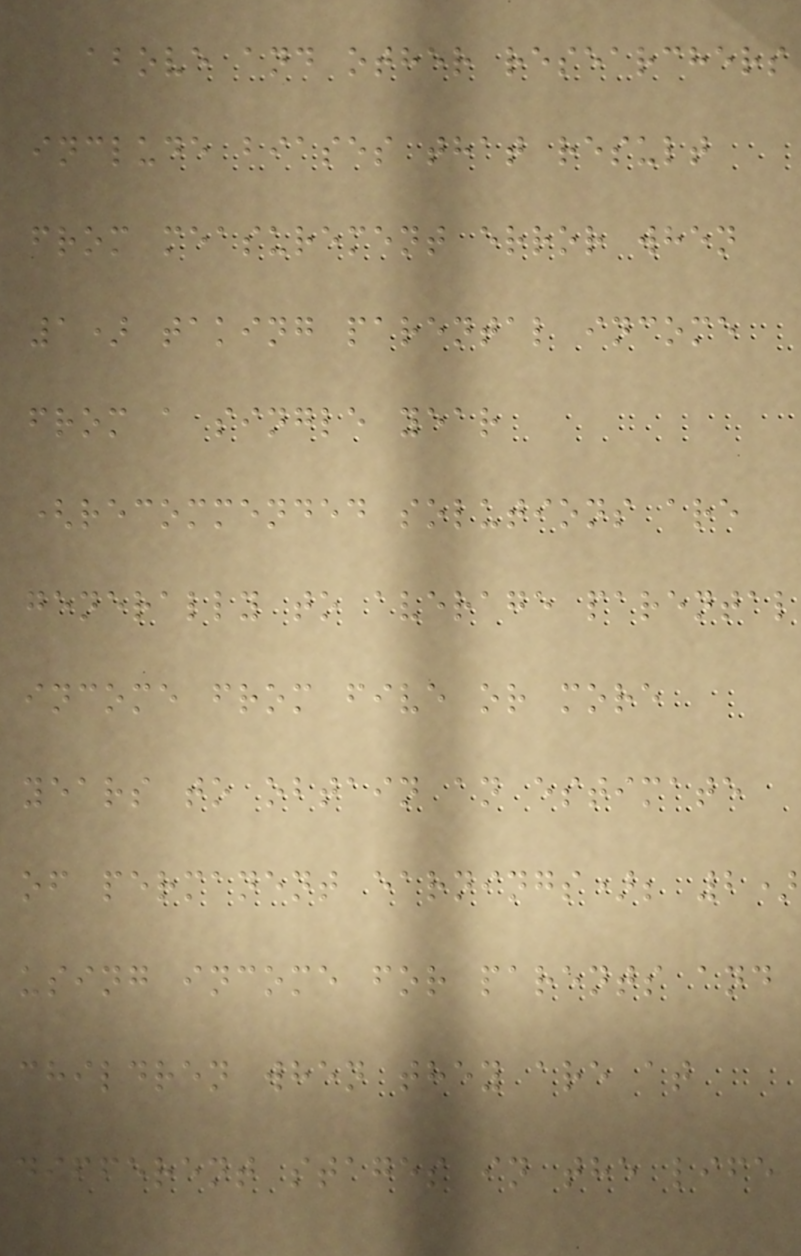above and other researchers
include biases that result
from measurement error when
1) taking parental income
from a single year
(recommended solutions are
generally to average parental
income from five or more
years to obtain an estimate
of permanent earnings); 2)
using income for parents and
children when they are at
different stages in the life
